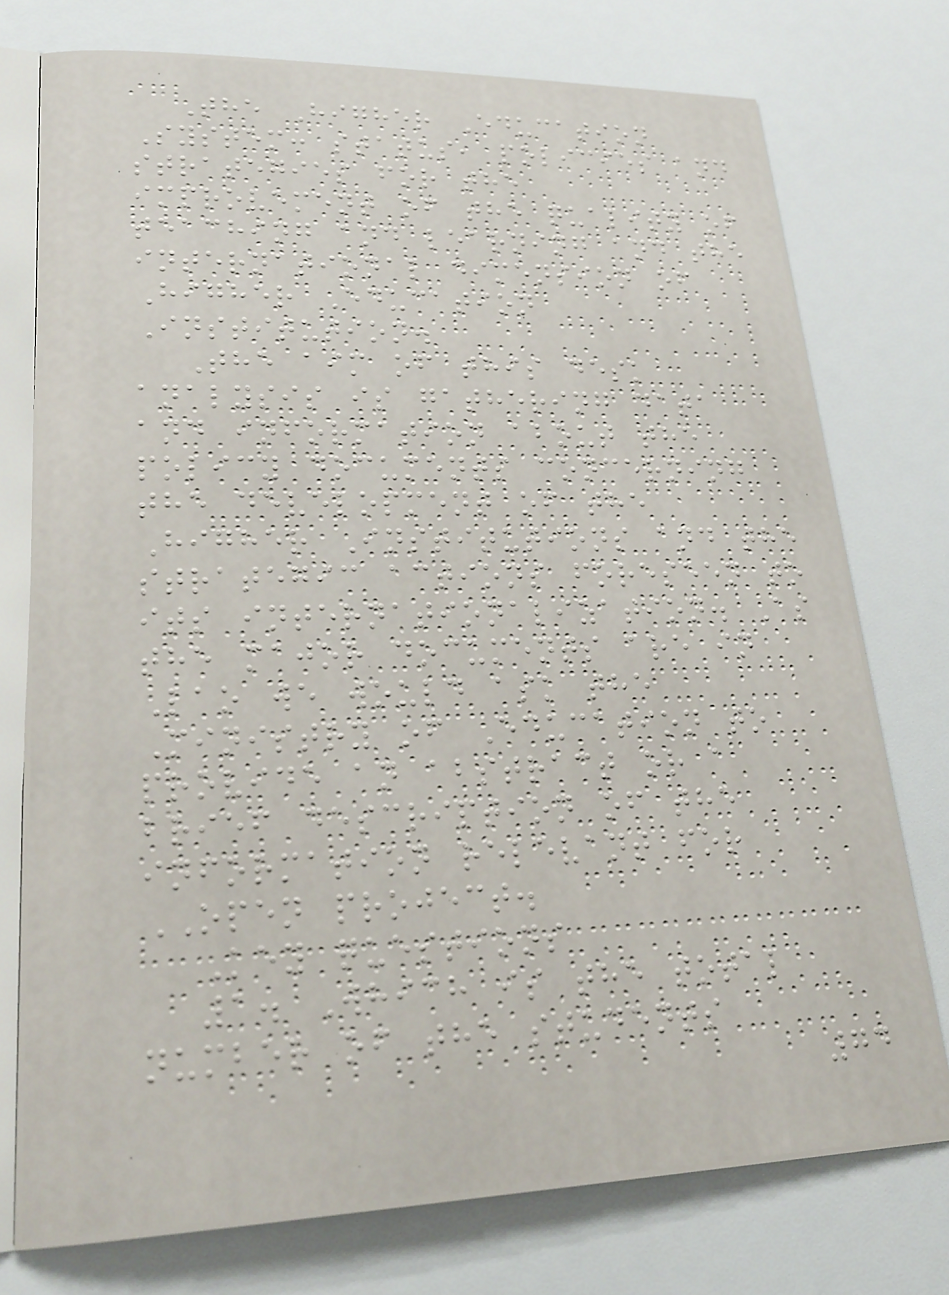The Higher Education
System: status, policies and
strategies for the
improvement of the quality of
teaching and learning and the
international dimension of
Higher Education
Institution.
The aim of this desk
analysis is gathering data
and information about the
policy documents concerning
the development of the
Higher Institutions and the
strategic actions foreseen to
its internationalization. As
the major documents are in
Lao we would ask the
Ministry of Education to
provide an abstract or a
brief description of the
information relevant for
OPEN project.
Key questions
1. Which is the total
number of the students
74
